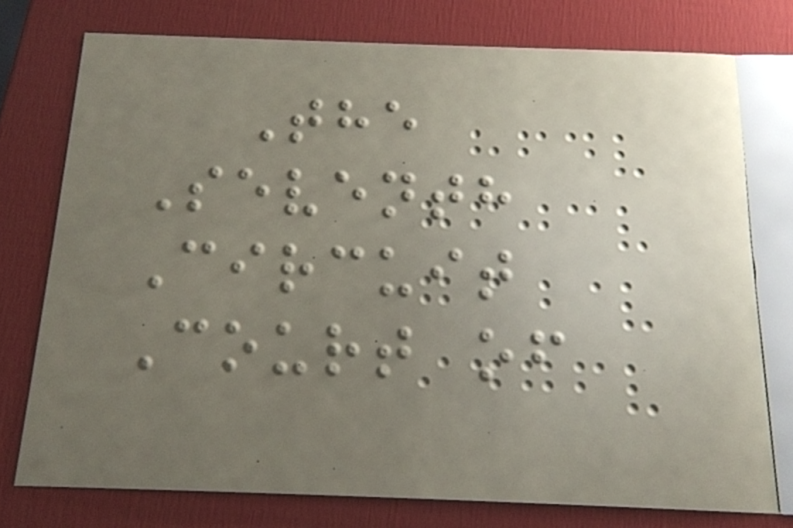The
Seventh
Circuit
Court of
